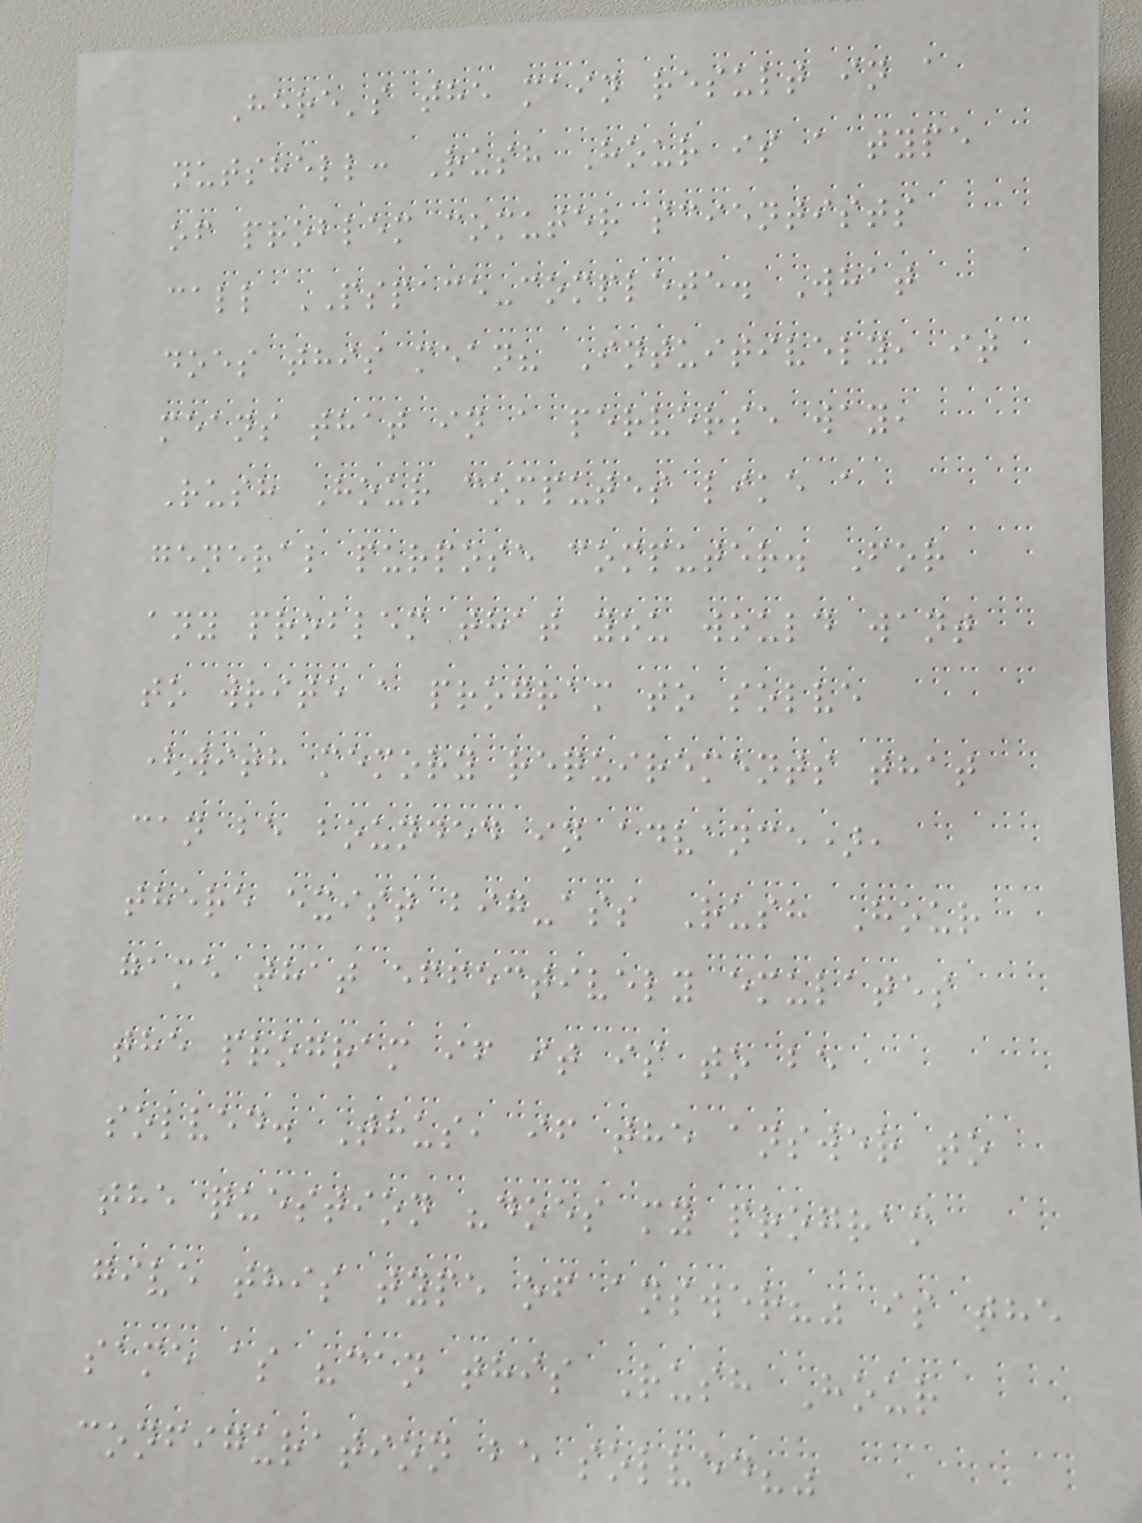Here's the main result in a
nutshell: Rush Hour is a type
of problem comuter scientists
call PSPACE-complete. What
does this mean? Intuitively, it
means that in a perverse way,
Rush Hour computes like a
general purpose computer. For
any problem that you would want
to write a program to solve
(with memory requirements that
can be bounded in advance),
there exist big-ass Rush Hour
game that effectively emulates
the program if it is to be
solved. Thus, if the answer to
the question "does my program
give this type of answer?" is the
same as "can this Rush Hour
configuration be solved?"
